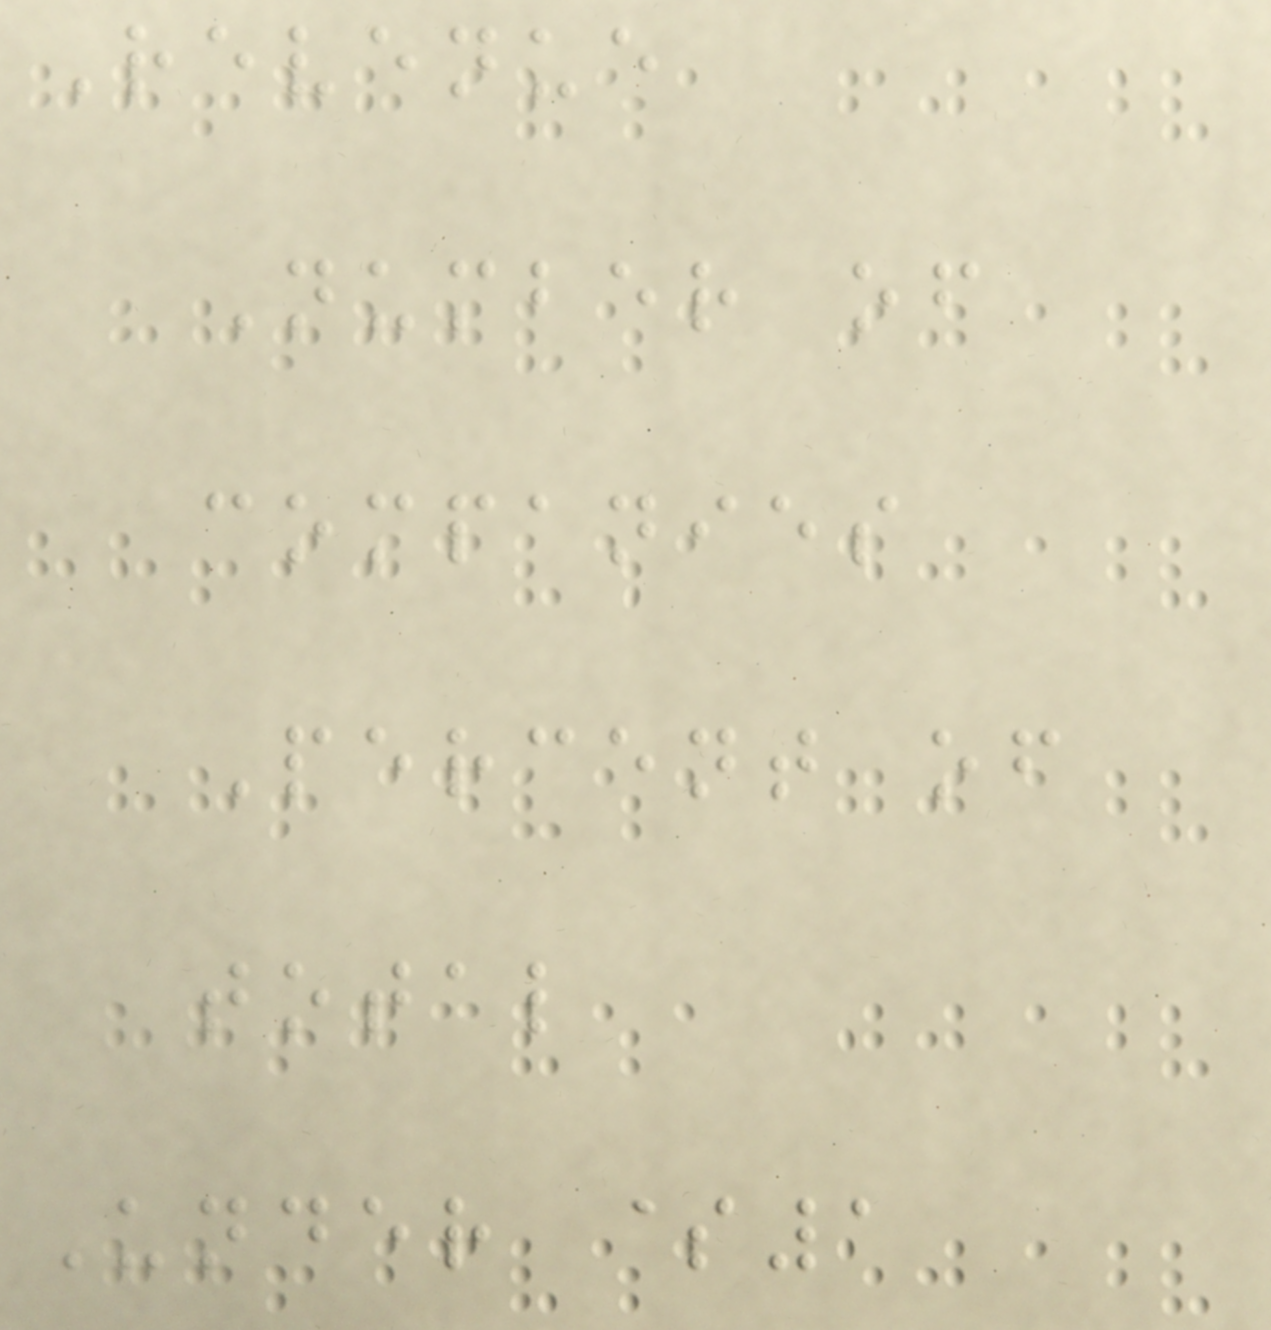Revenue
Number of
companies
Percent of
total
Under $1
